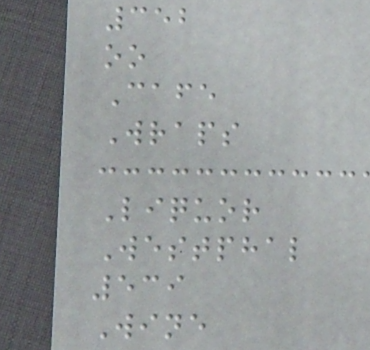352
oo
Cafe
Wraps
Liquor
Westphal
539
Wine
